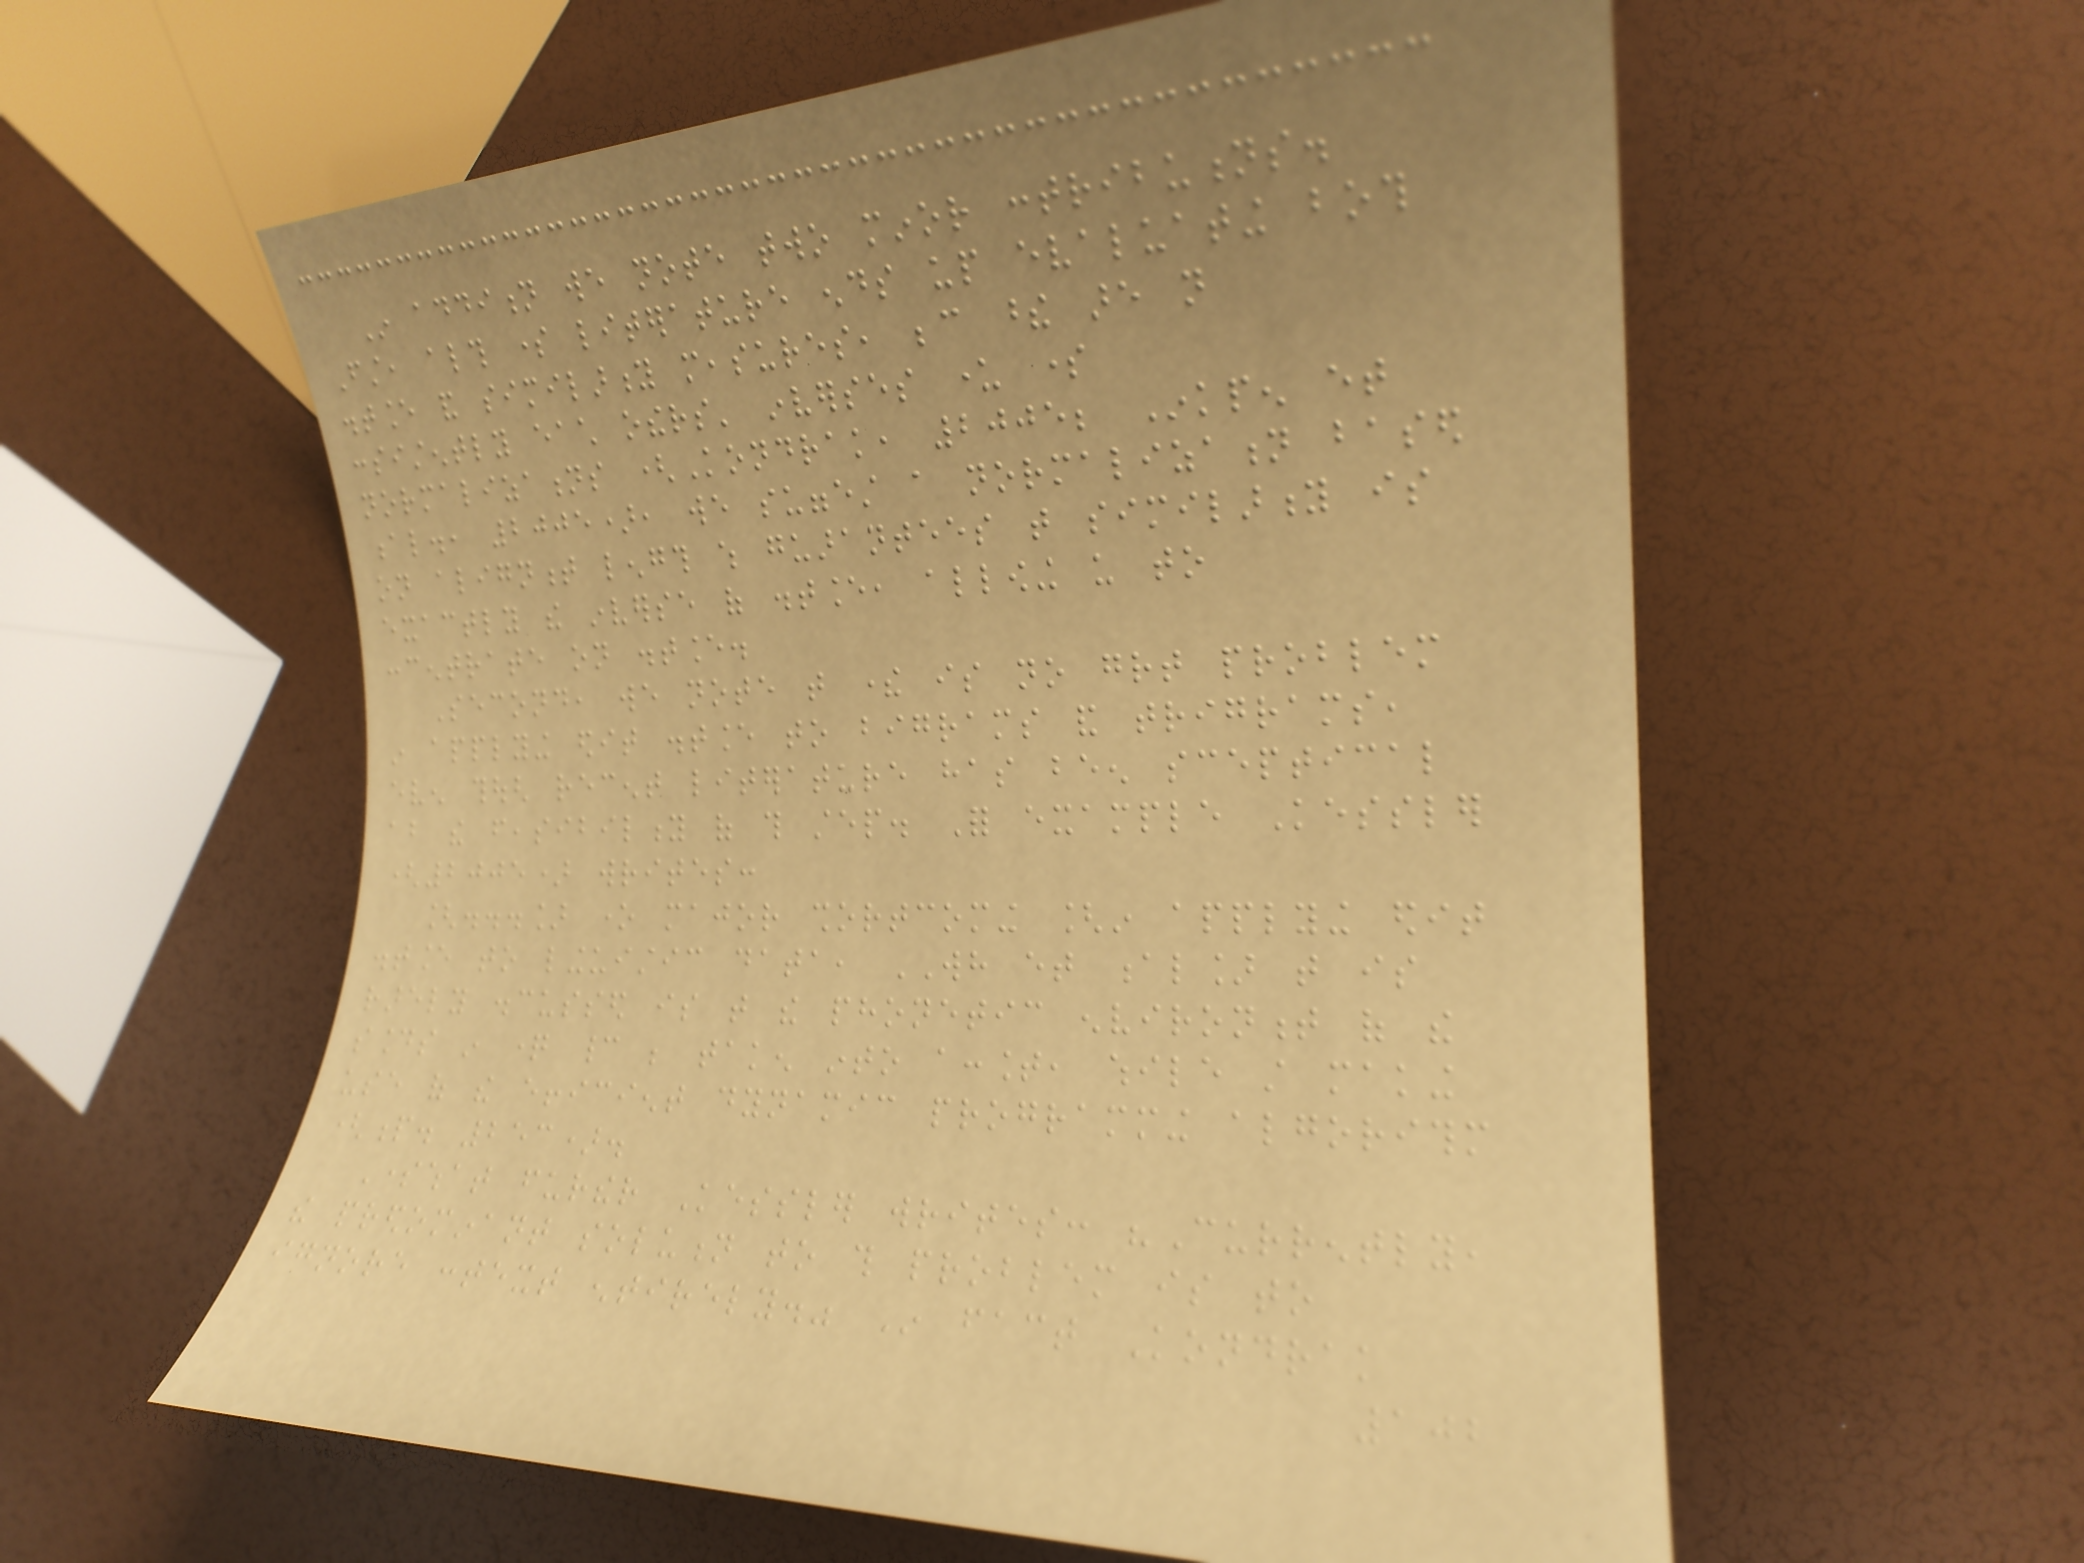In addition we note two minor contributions.
First, although some literature ends up evaluating both
distance and similarity measures, because these are not
consistently each others' inverses under some
normalizations (Kondrak, 2005; Inkpen et
al., 2005), we suggest a normalization based
on alignment length which guarantees that similarity is
exactly the inverse of distance, allowing us to
concentrate on distance.
Second, we note that there is no great problem
in applying edit distance to bigrams and trigrams,
even though recent literature has been sceptical
about the feasibility of this step. For example Kessler
(2005) writes:
[...] one major shortcoming [in applying edit
distance to linguistic data, WH et al] that is
rarely discussed is that the phonetic environment of the
sounds in question cannot be taken into account, while still making
use of the efficient dynamic programming algorithm
(p. 253).
Somewhat further Kessler writes: "Currently,
the predominant solution to this problem is to
ignore context entirely." In fact Kondrak
102
